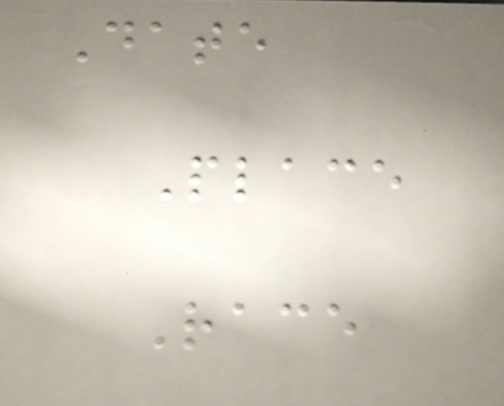Date
Place
Race
